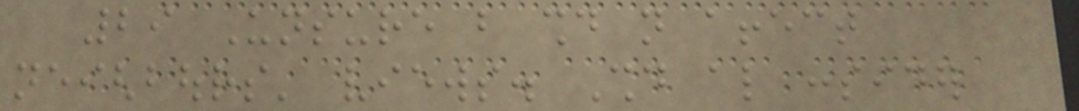29 Unsure but should not affect
neighbours' views. Should also consider
